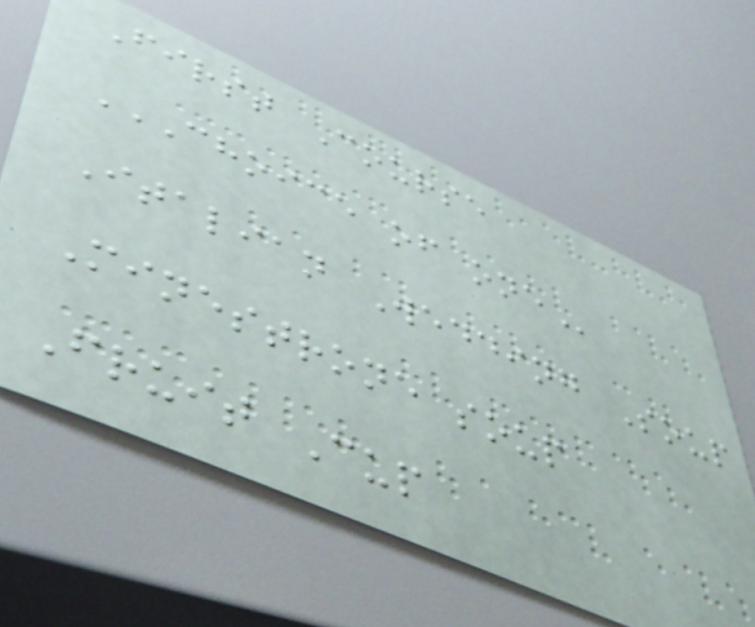First Course
CHOICE OF ONE
Italian Wedding Soup
Minestrone soup
Fruit Cup
